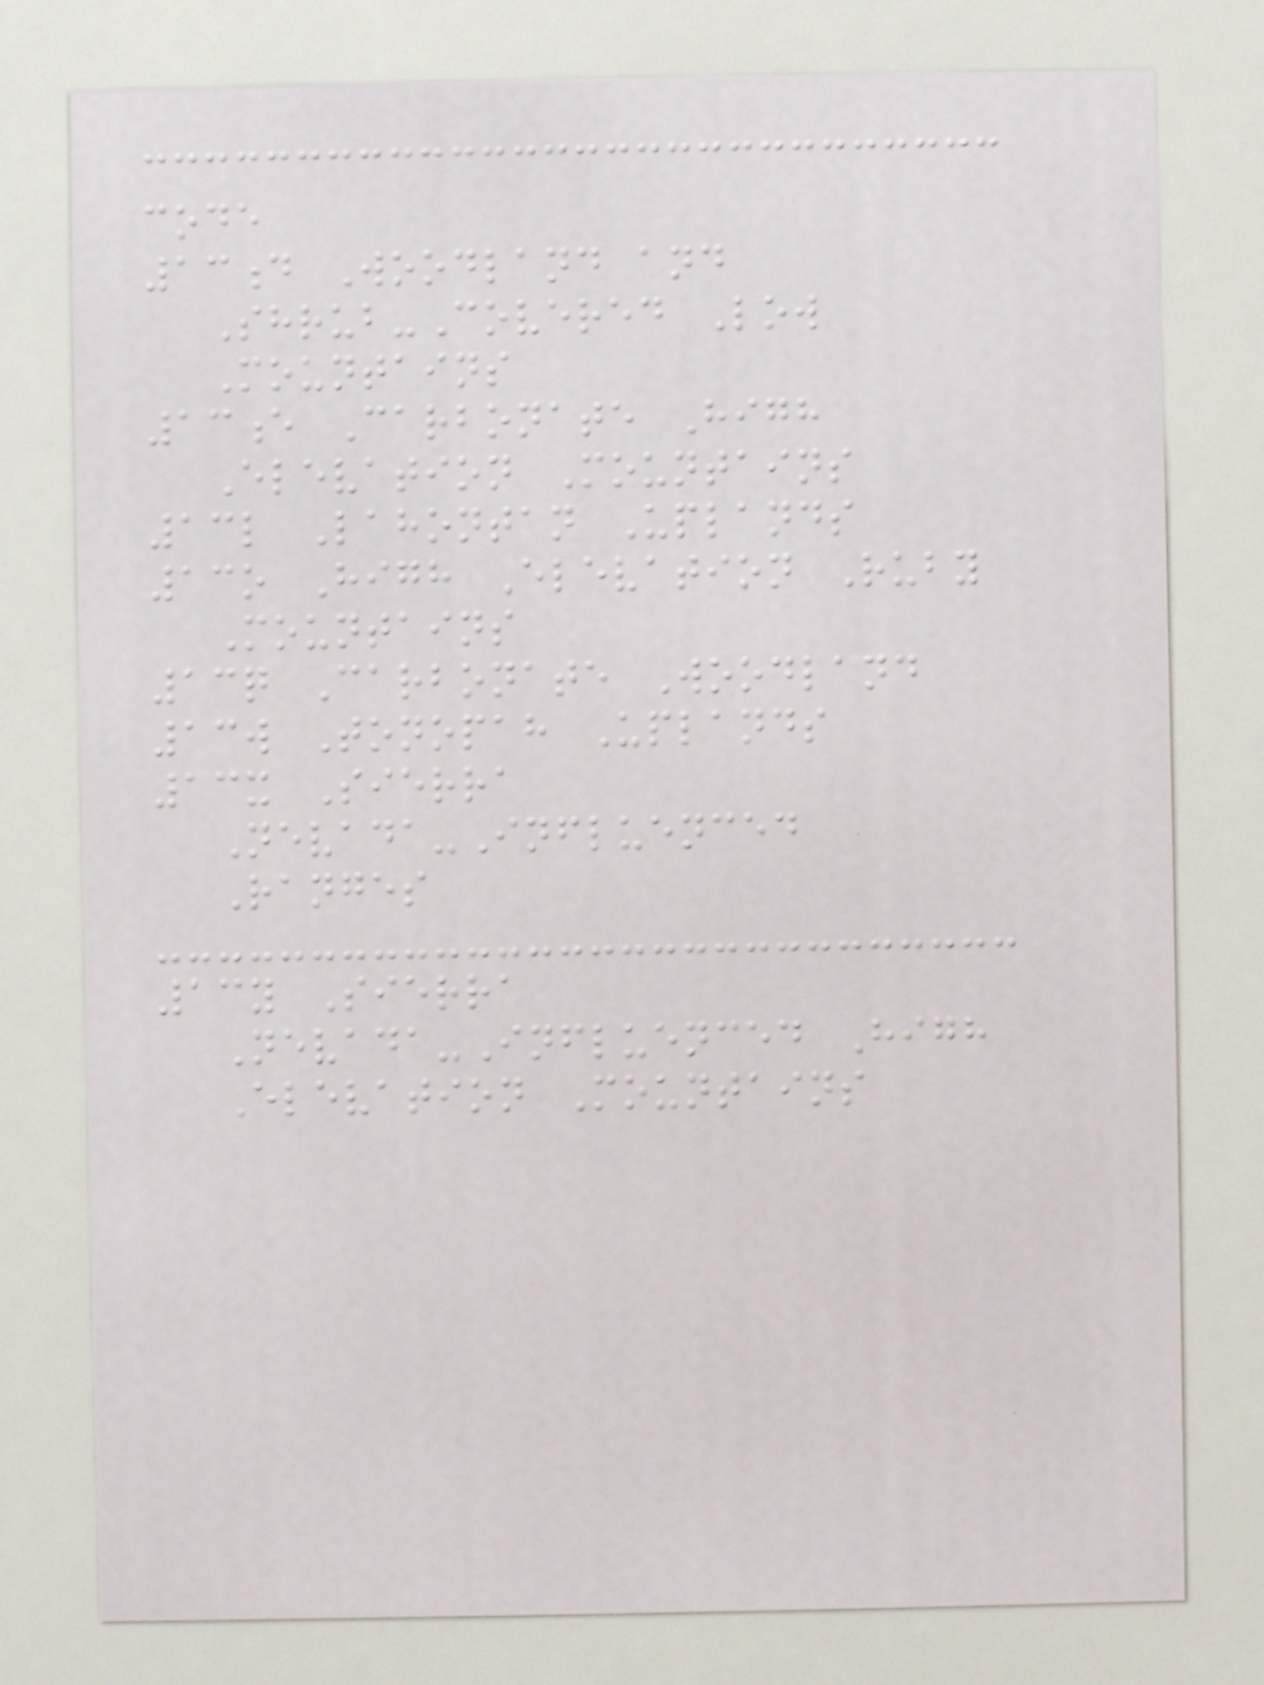code
13d Woodland and
Shrub-Covered Low
Mountains
13e Carbonate High
Elevation Mountains
13l Lahontan Uplands
13o High Elevation Ruby
Mountains
13q Carbonate Woodland
13w Tonopah Uplands
13x Sierra
Nevada-Influenced
Ranges
13y Sierra
Nevada-Influenced High
Elevation Mountains
